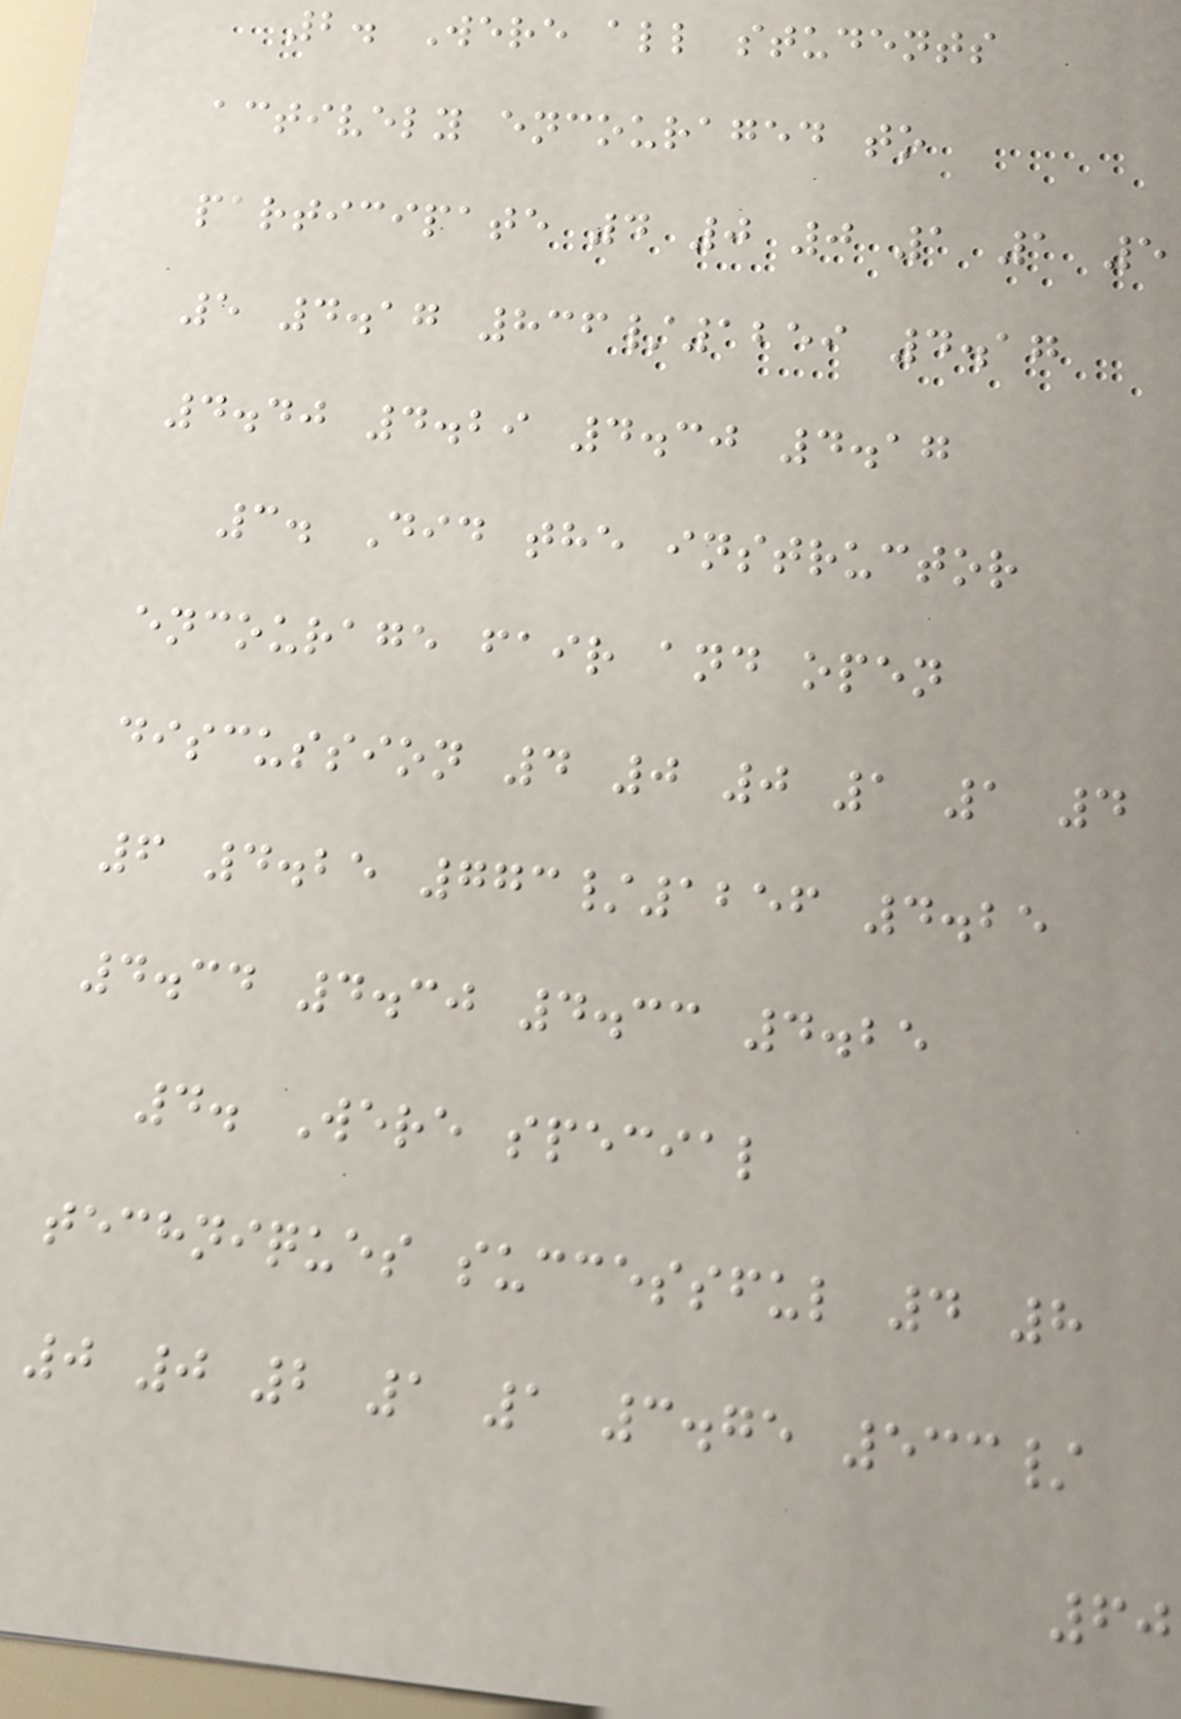2. Were all students
actively encouraged to
participate 4 0 0 1 1 5
5 4.17 836/1259 4.17
4.40 4.29 4.30 4.17
3. Did the instructor
encourage fair and open
discussion 4 0 0 1 1 4
6 4.25 773/1256 4.25
4.34 4.30 4.33 4.25
4. Were special
techniques successful 4 8
0 0 2 1 1 3.75 533/
60
